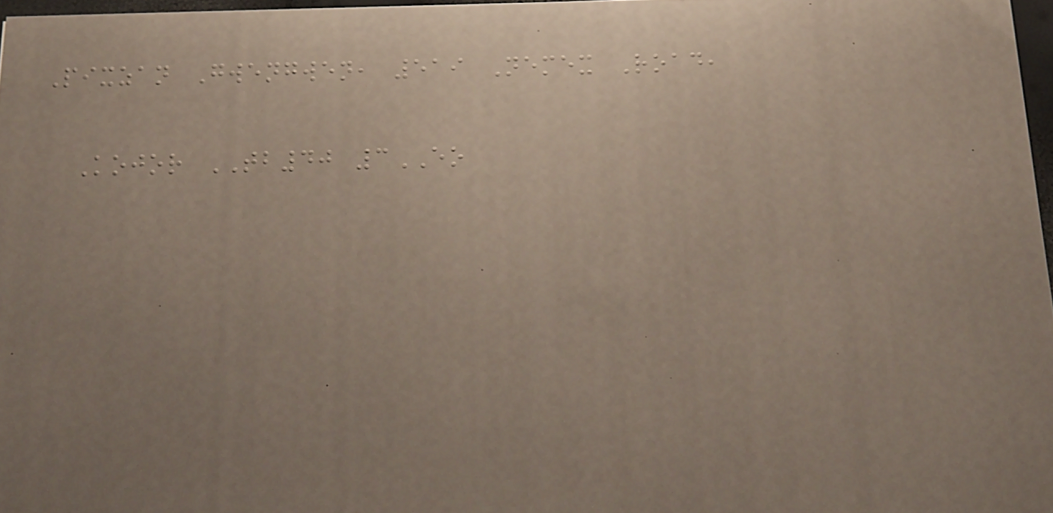Pixzan Gwengwen, 519 Nemex Road,
Kojor TB40 3EO
